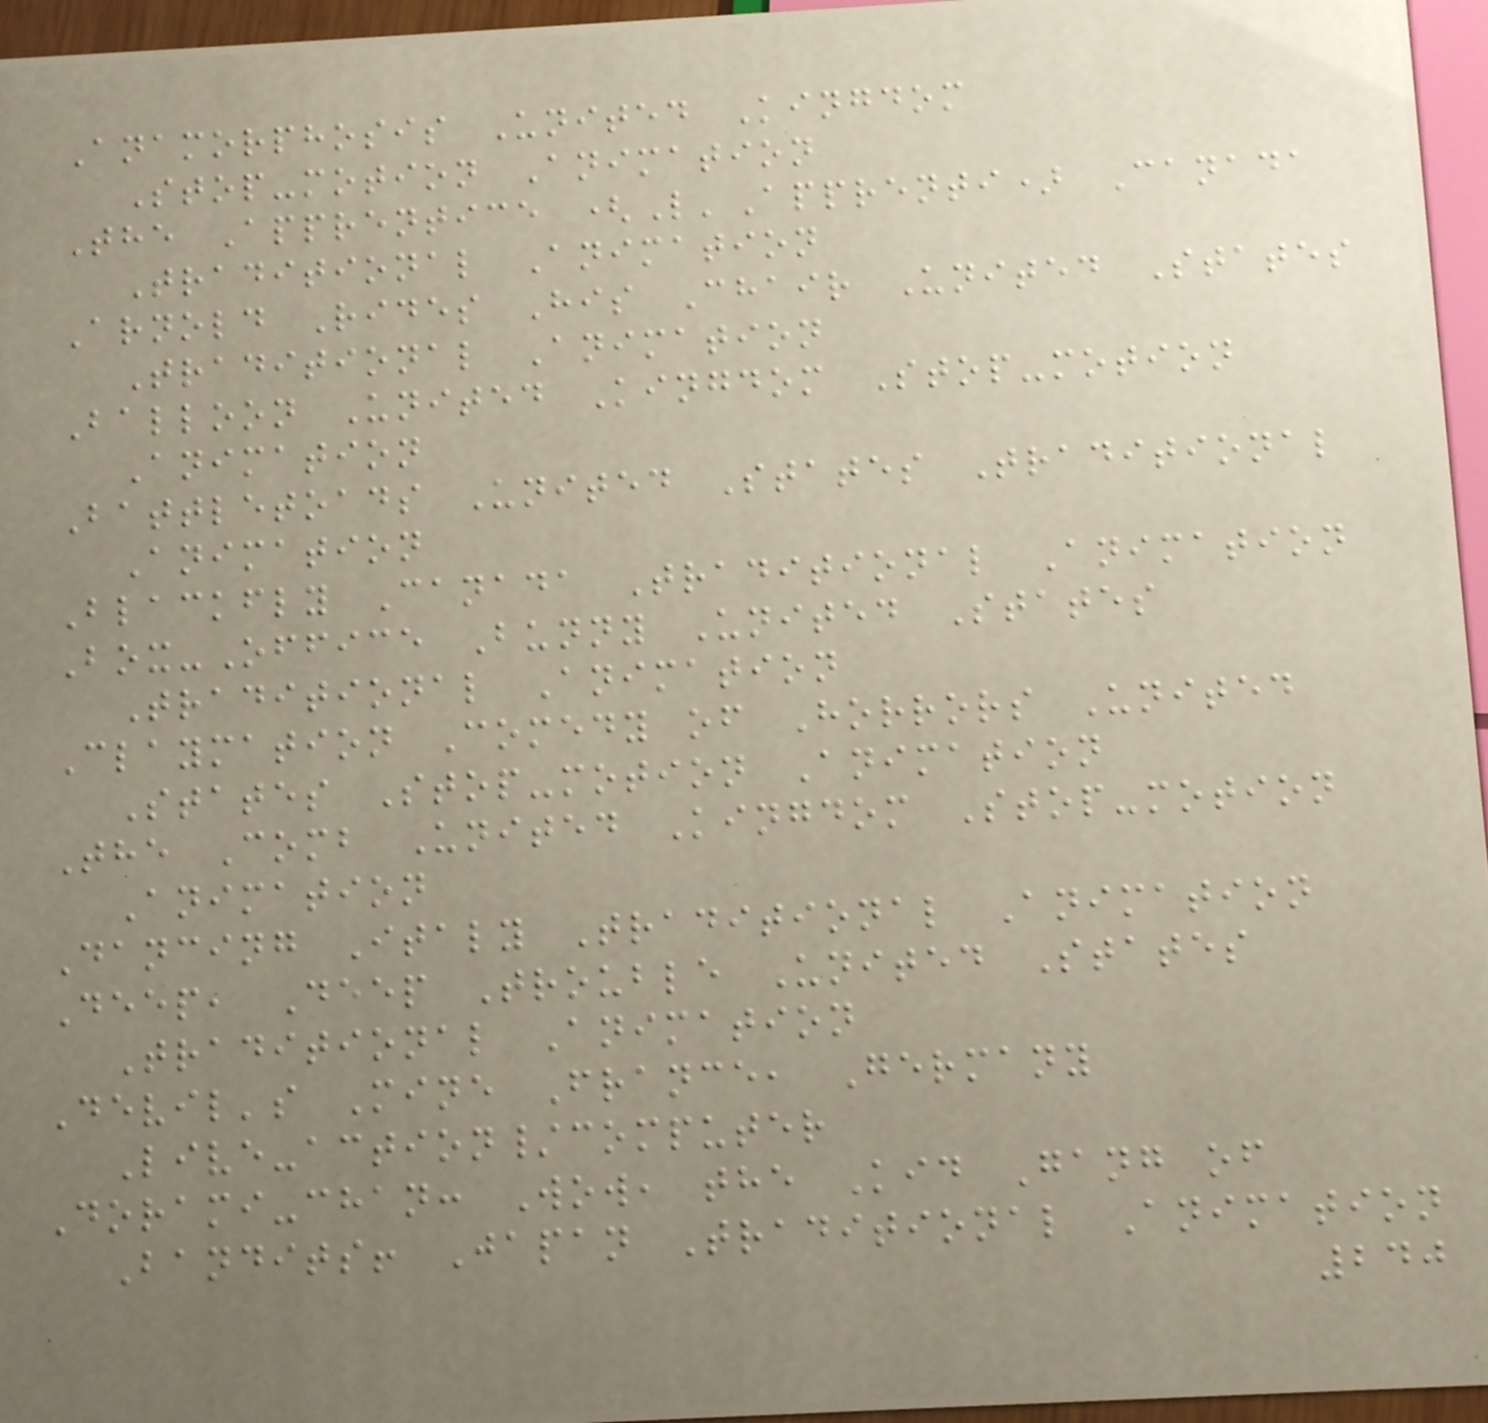Anamorphosis United Kingdom
Stop-motion Animation
The Apprentice (L'Apprenti) Canada
Traditional Animation
Arnold Rides His Chair United States
Traditional Animation
Balloon United Kingdom Stop-motion
Animation
Battletoads United States Traditional
Animation
Blackfly Canada Traditional Animation
Box-Office Bunny United States
Traditional Animation
Claymation Comedy of Horrors United
States Stop-motion Animation
The Comb United Kingdom Stop-motion
Animation
Dancing Italy Traditional Animation
Deep, Deep Trouble United States
Traditional Animation
Devil's Mine France, Germany
Live-action/computer
Dorami-chan: Wow, the Kid Gang of
Bandits! Japan Traditional Animation
240
